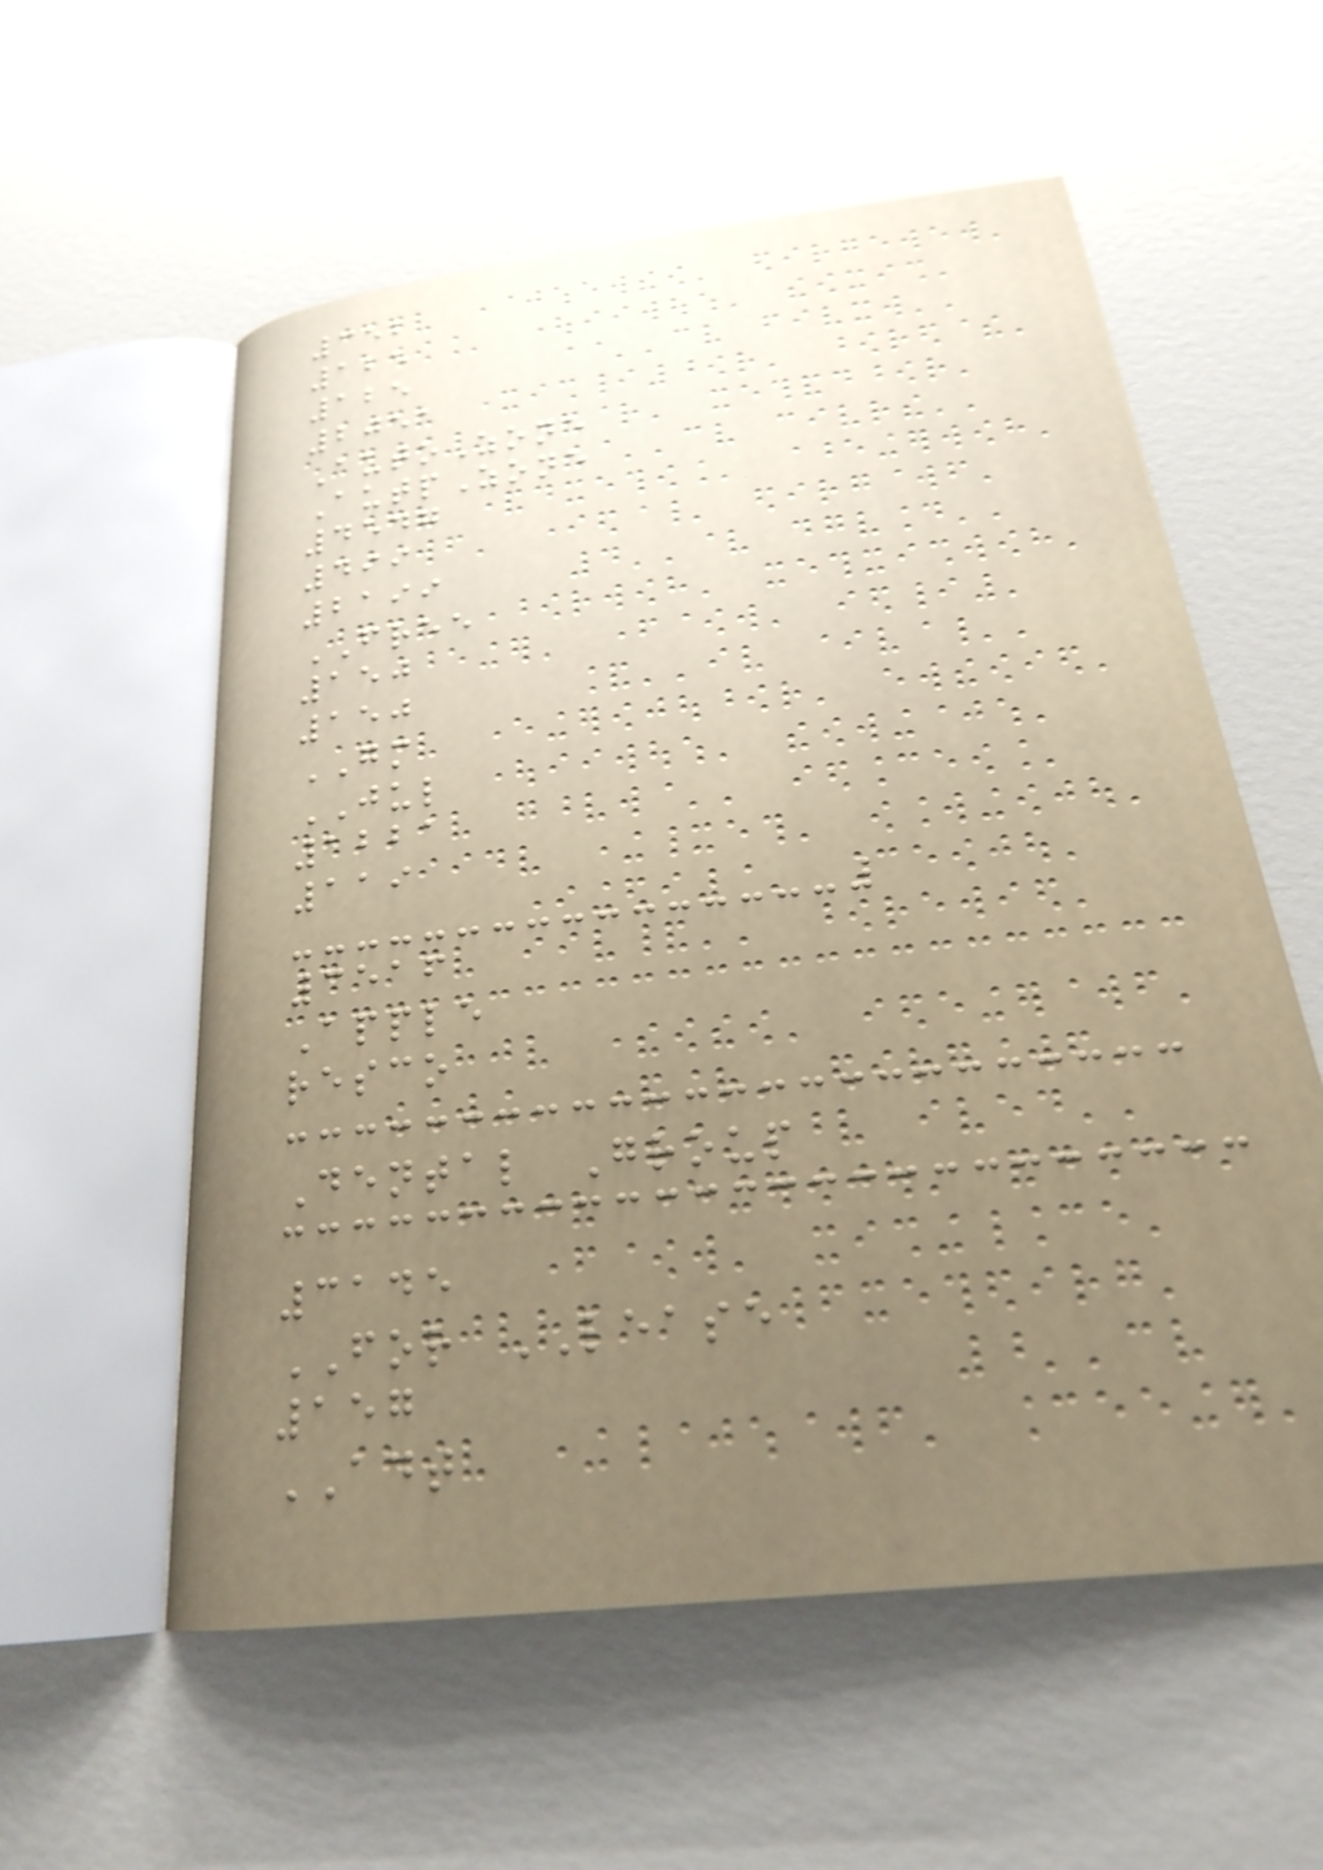352
125
125
2051
AutoZone
AutpZone
4547
499
2199
FREE
150
150
GM
JUL
1221
119
3516
Apple
resco
Dental Group
3145
FOR LEASE
157
ADT
